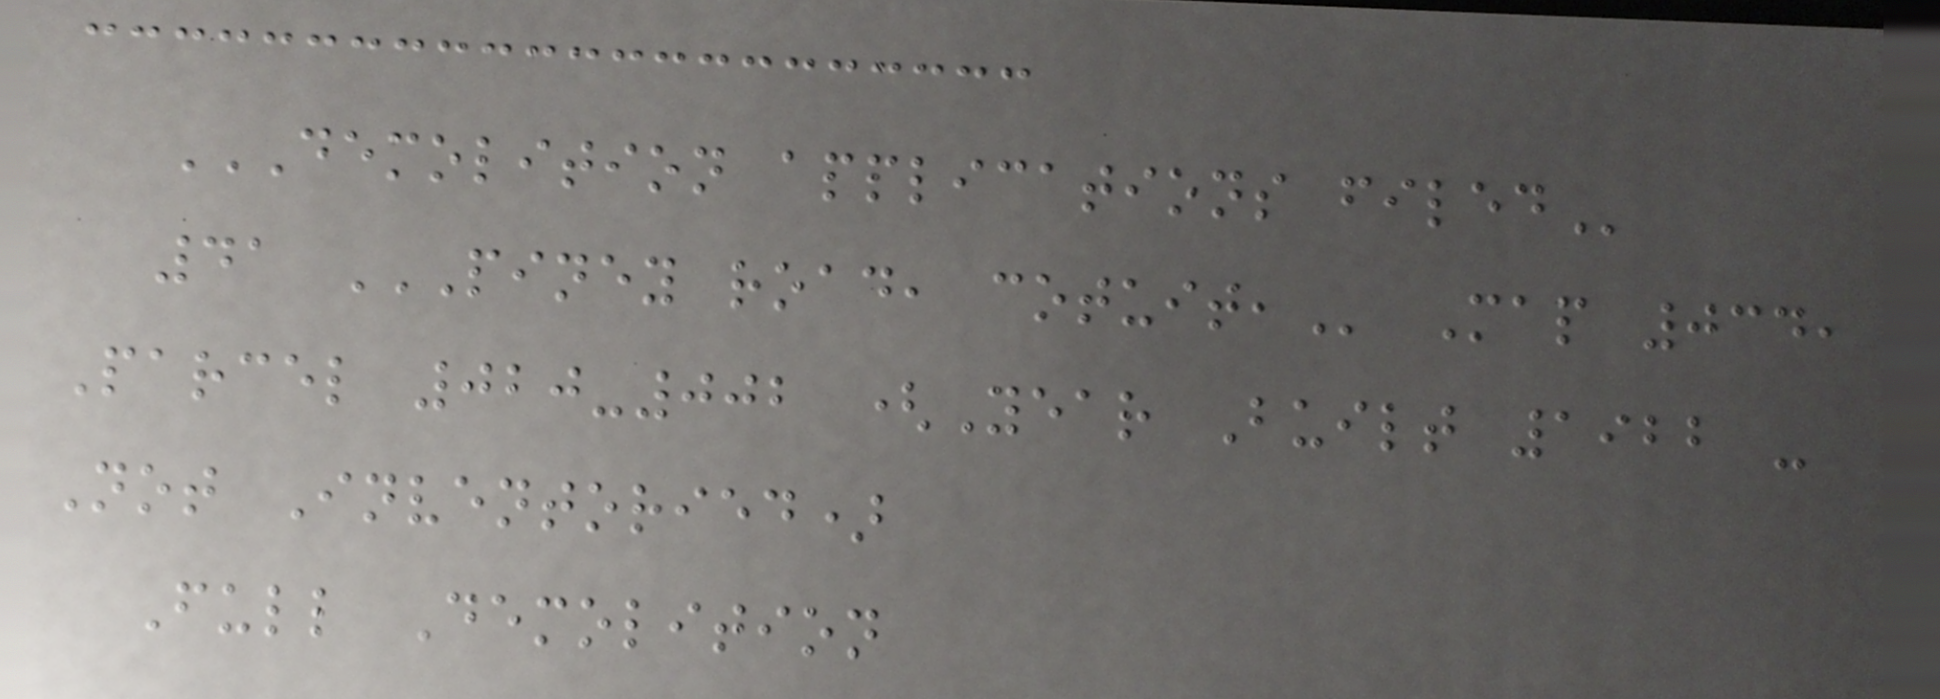DEMOLITION APPLICATIONS FILED
41 PINEY ROAD, COTUIT, Map 034,
Parcel 020-002 (Year Built 1922 -
Not Inventoried)
Full Demolition
